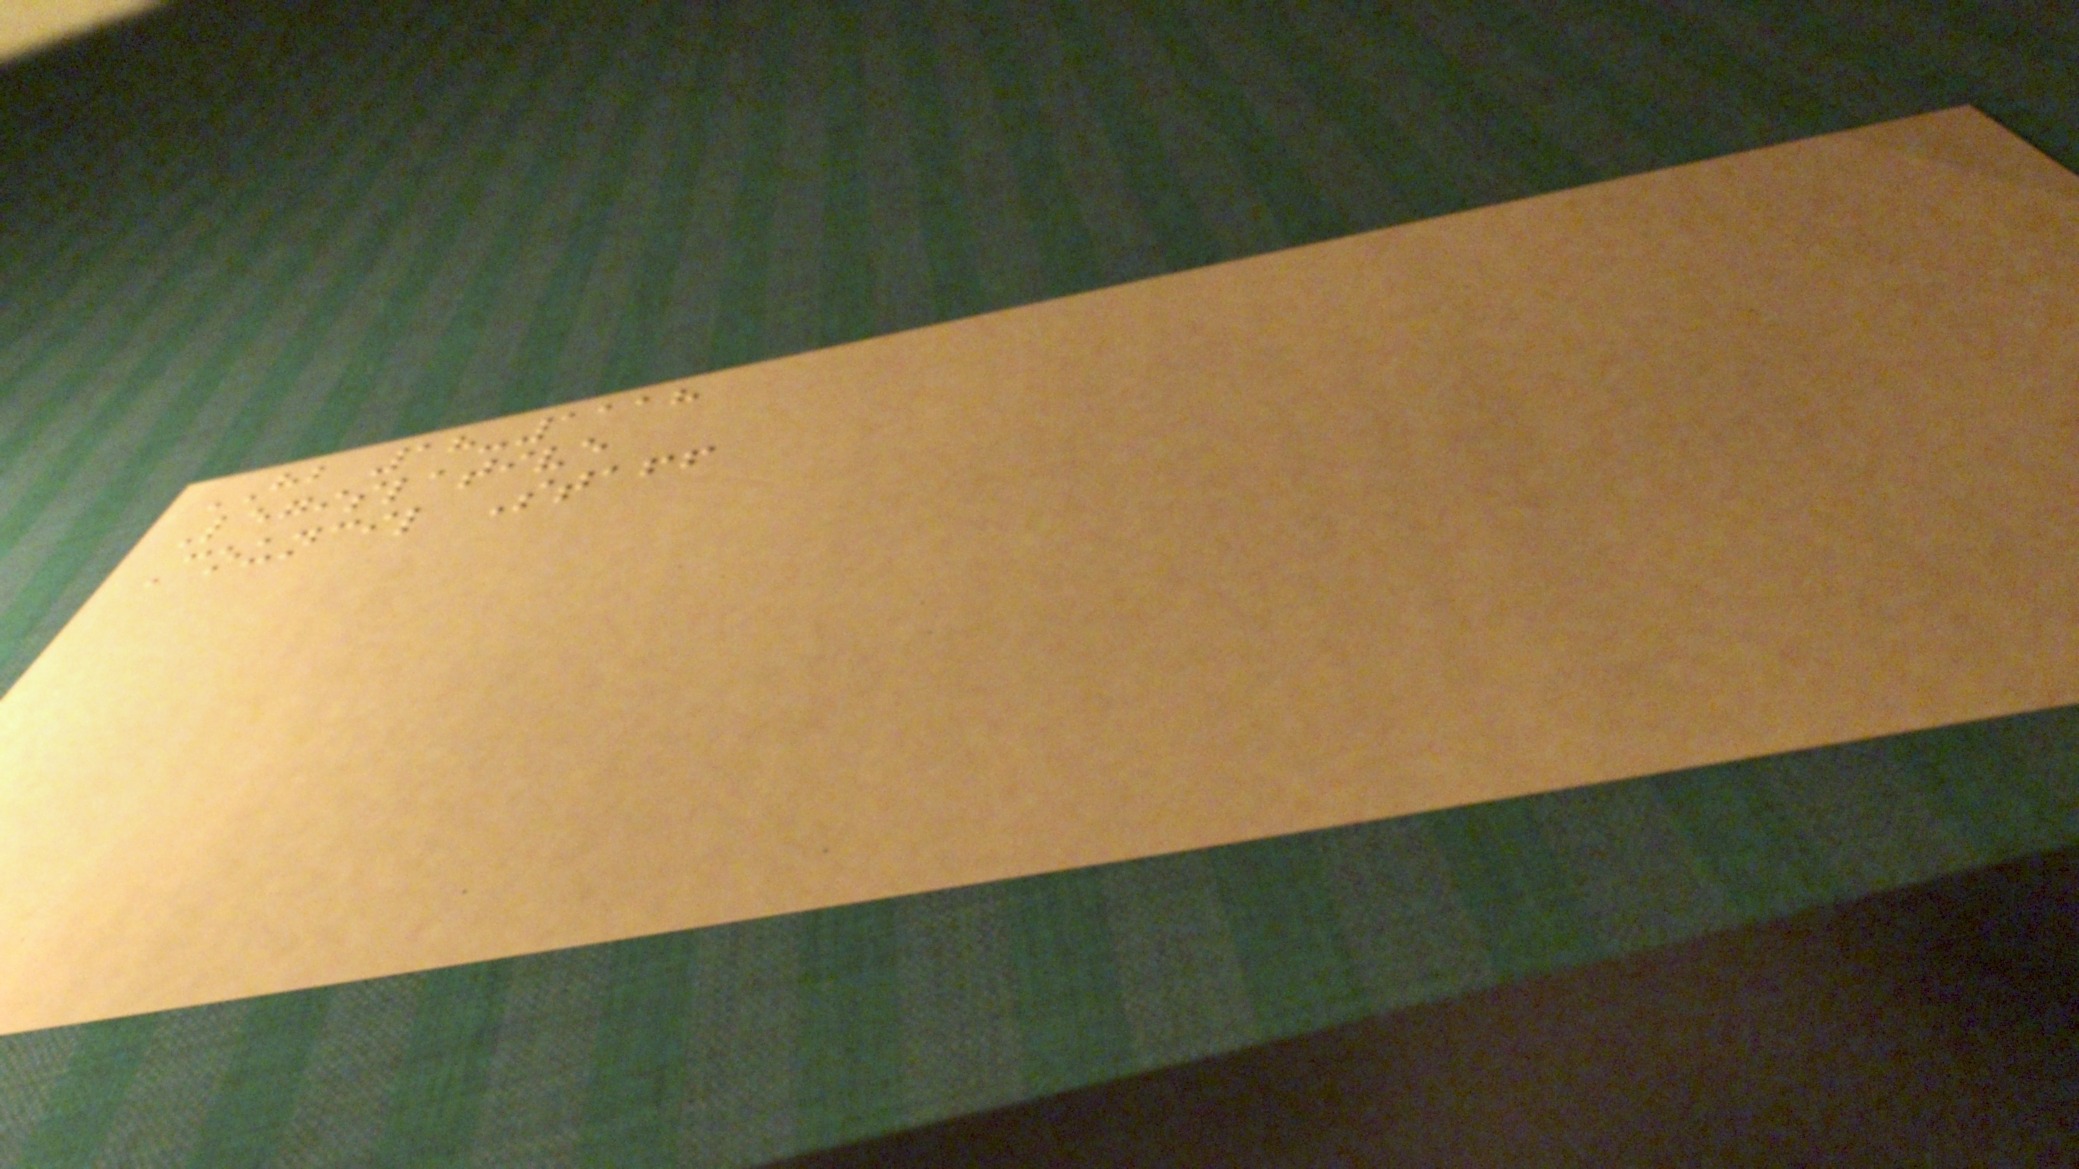HB 18-1118
Legislative
Council Staff
